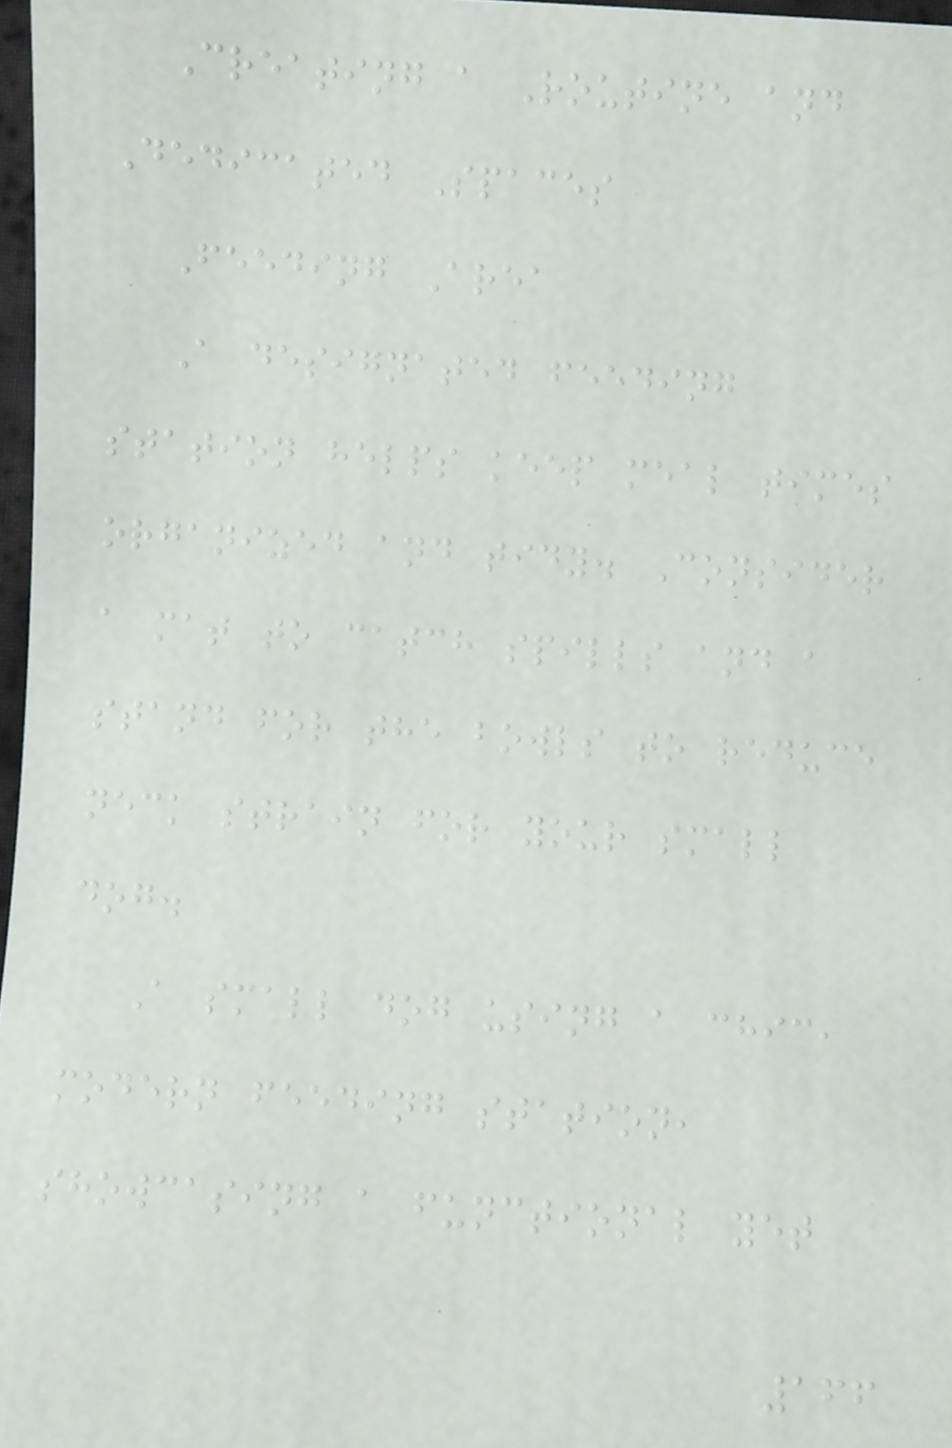Creating a Routine and
Dedicated Spaces
Feeding Area
A designated feeding
station helps keep meal times
organized and tidy. Consider
a mat to catch spills and a
stand for the bowls to reduce
neck strain for your small
dog.
A small dog using a chic,
modern feeding station,
showcasing a functional yet
166
